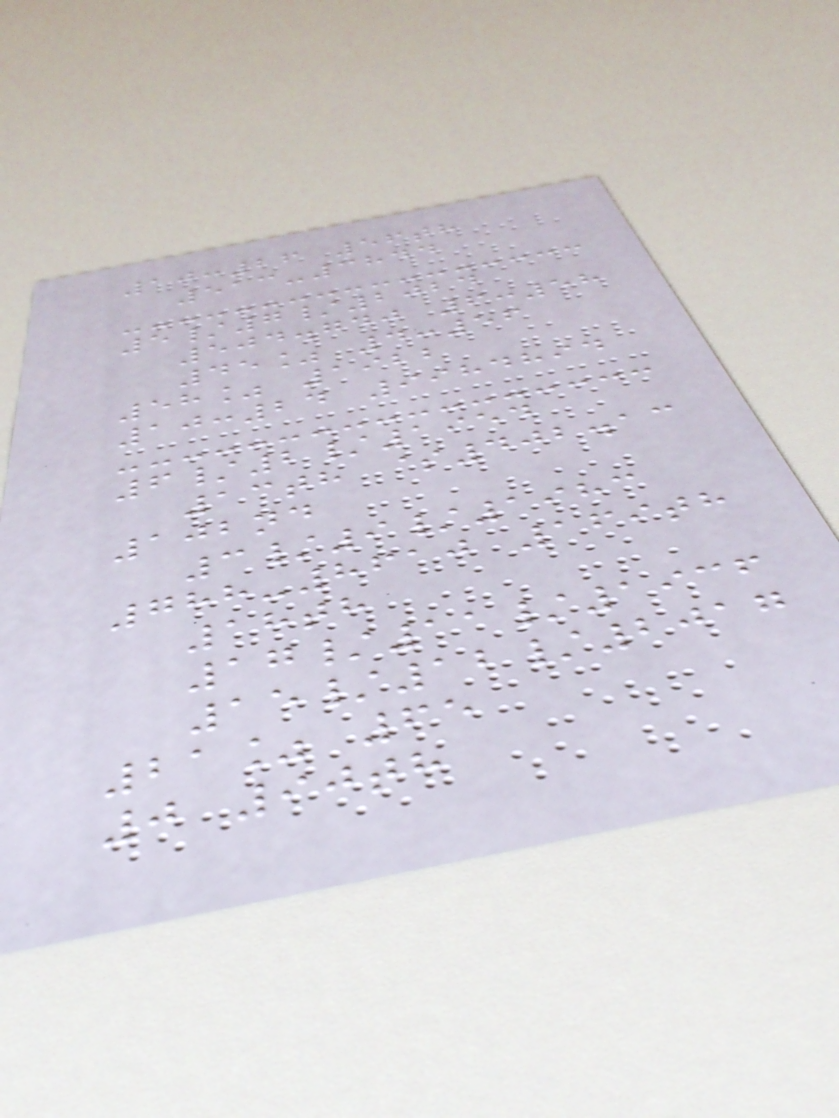10:26 56th
513-3844
5/7/2024
504.740 6:58
45% 4:56
58% 1922
10:24 9984894
6/2/1954
13th $402.13
102nd
3/9/1983
788-8610 169th
18th
17/11/1936
15/12/2017
21% 65
0 90th
